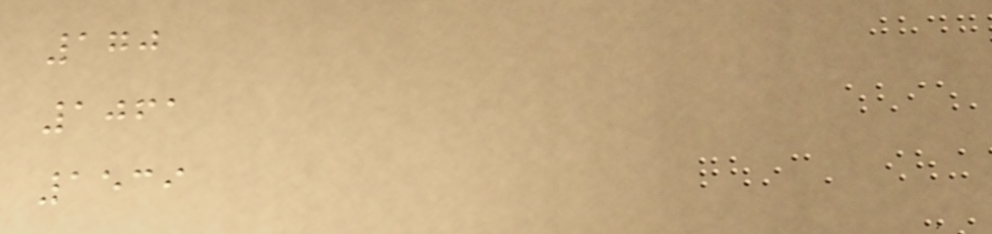170
1061
1539
